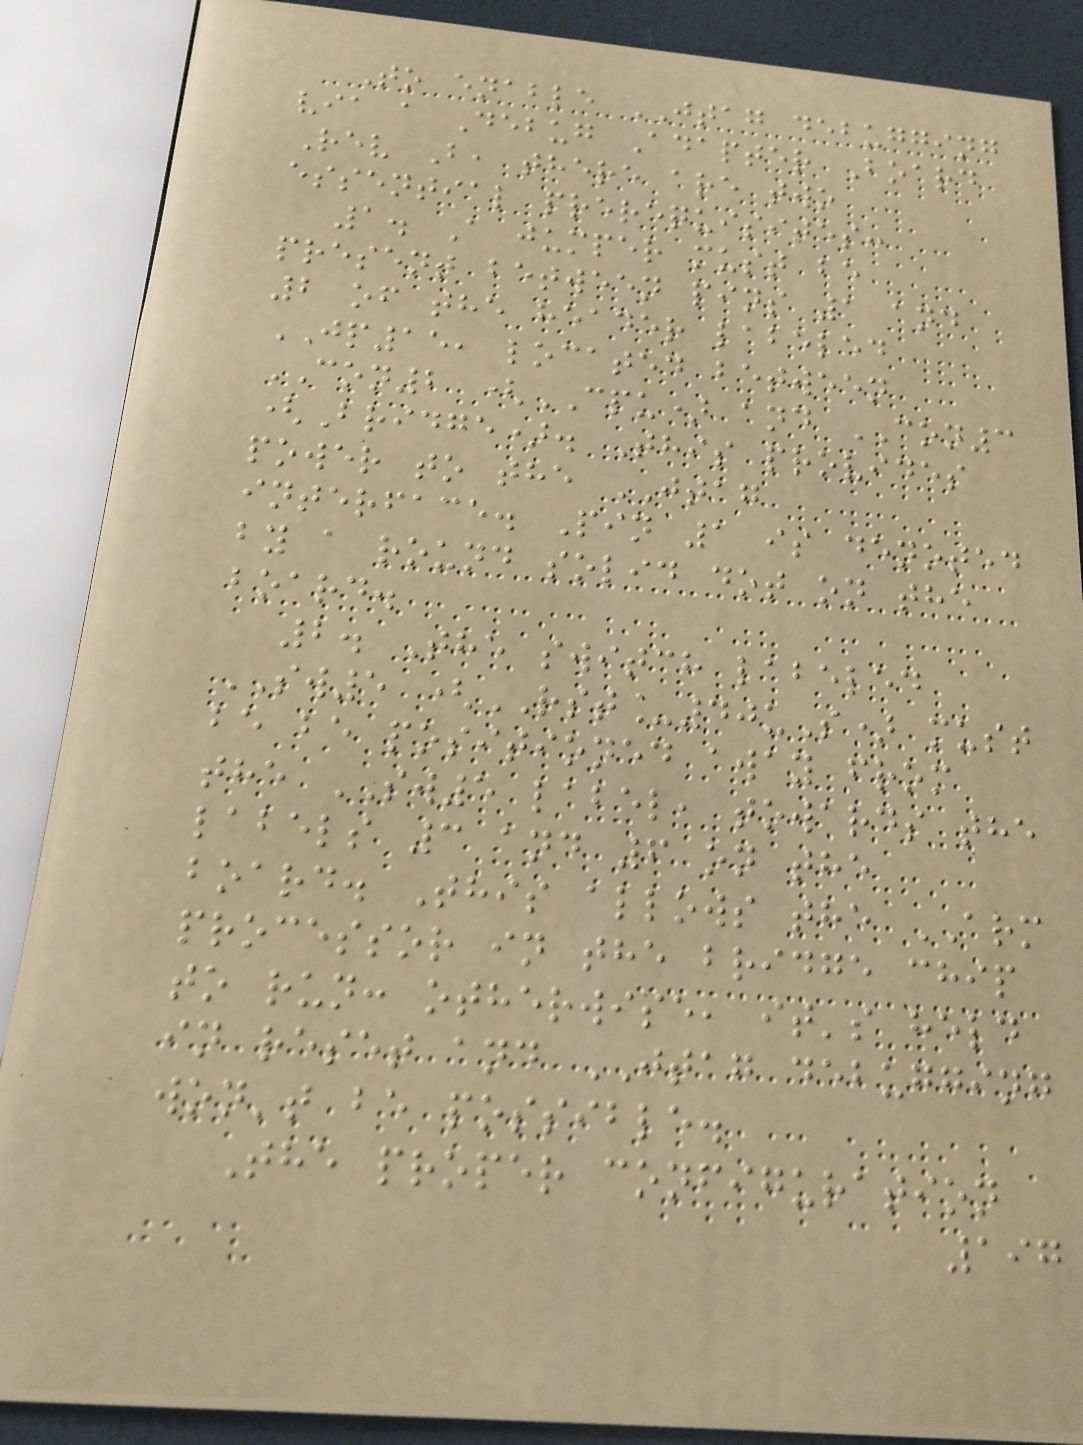To enable JTAG debugging
via a Debug Adapter Board
Rev B, there are two
essential prerequisites:
1. A jumper must be
present between pins 1 and
2 of the header labeled
JP15, located between
CON2 (CPU) and CON3
(Bridge). This provides
power to the JTAG
interface. Pin 1 is denoted
by a round solid dot on the
board.
2. The switch labeled
SW5 (RST_40uS) must
be be positioned away from
the SW5 label, towards the
labels 3 and 6 on the
board. This allows the ARM
processor in the bridge chip
to run: otherwise, it's held
in reset and JTAG debugging
won't be possible.
The proper configuration
197
